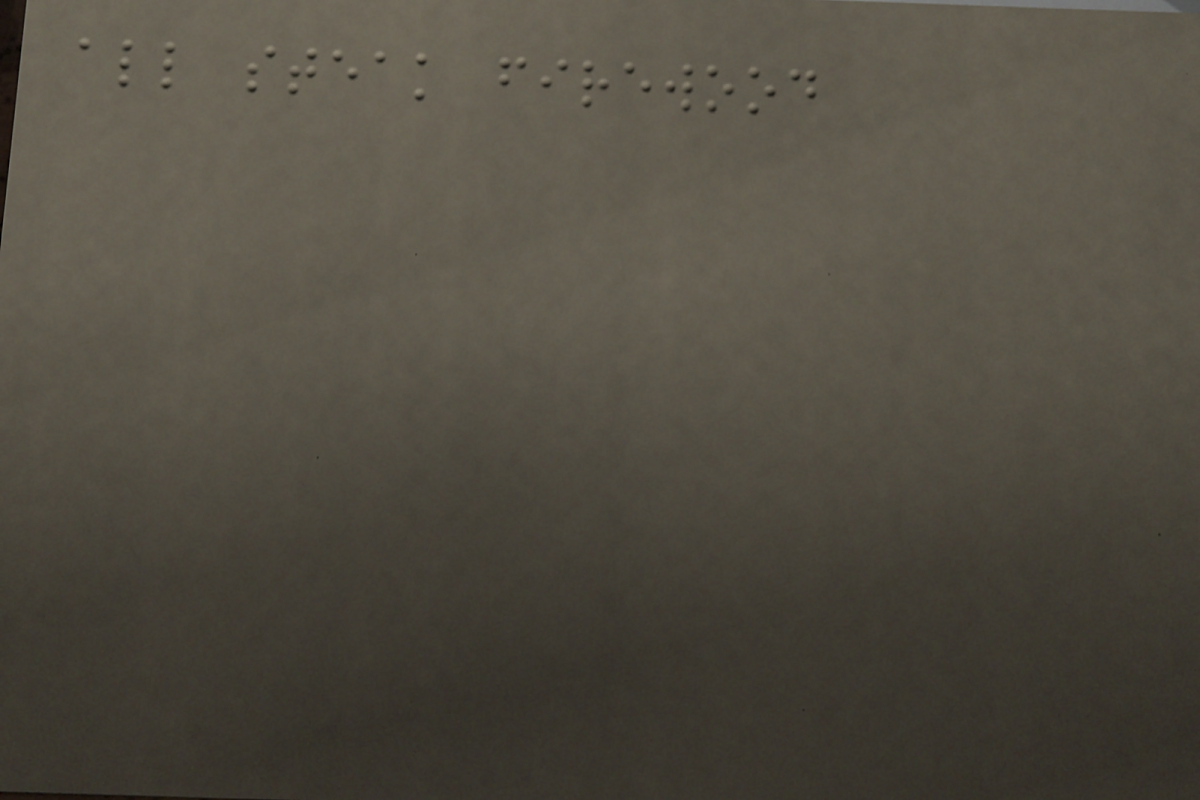all steak firewood
